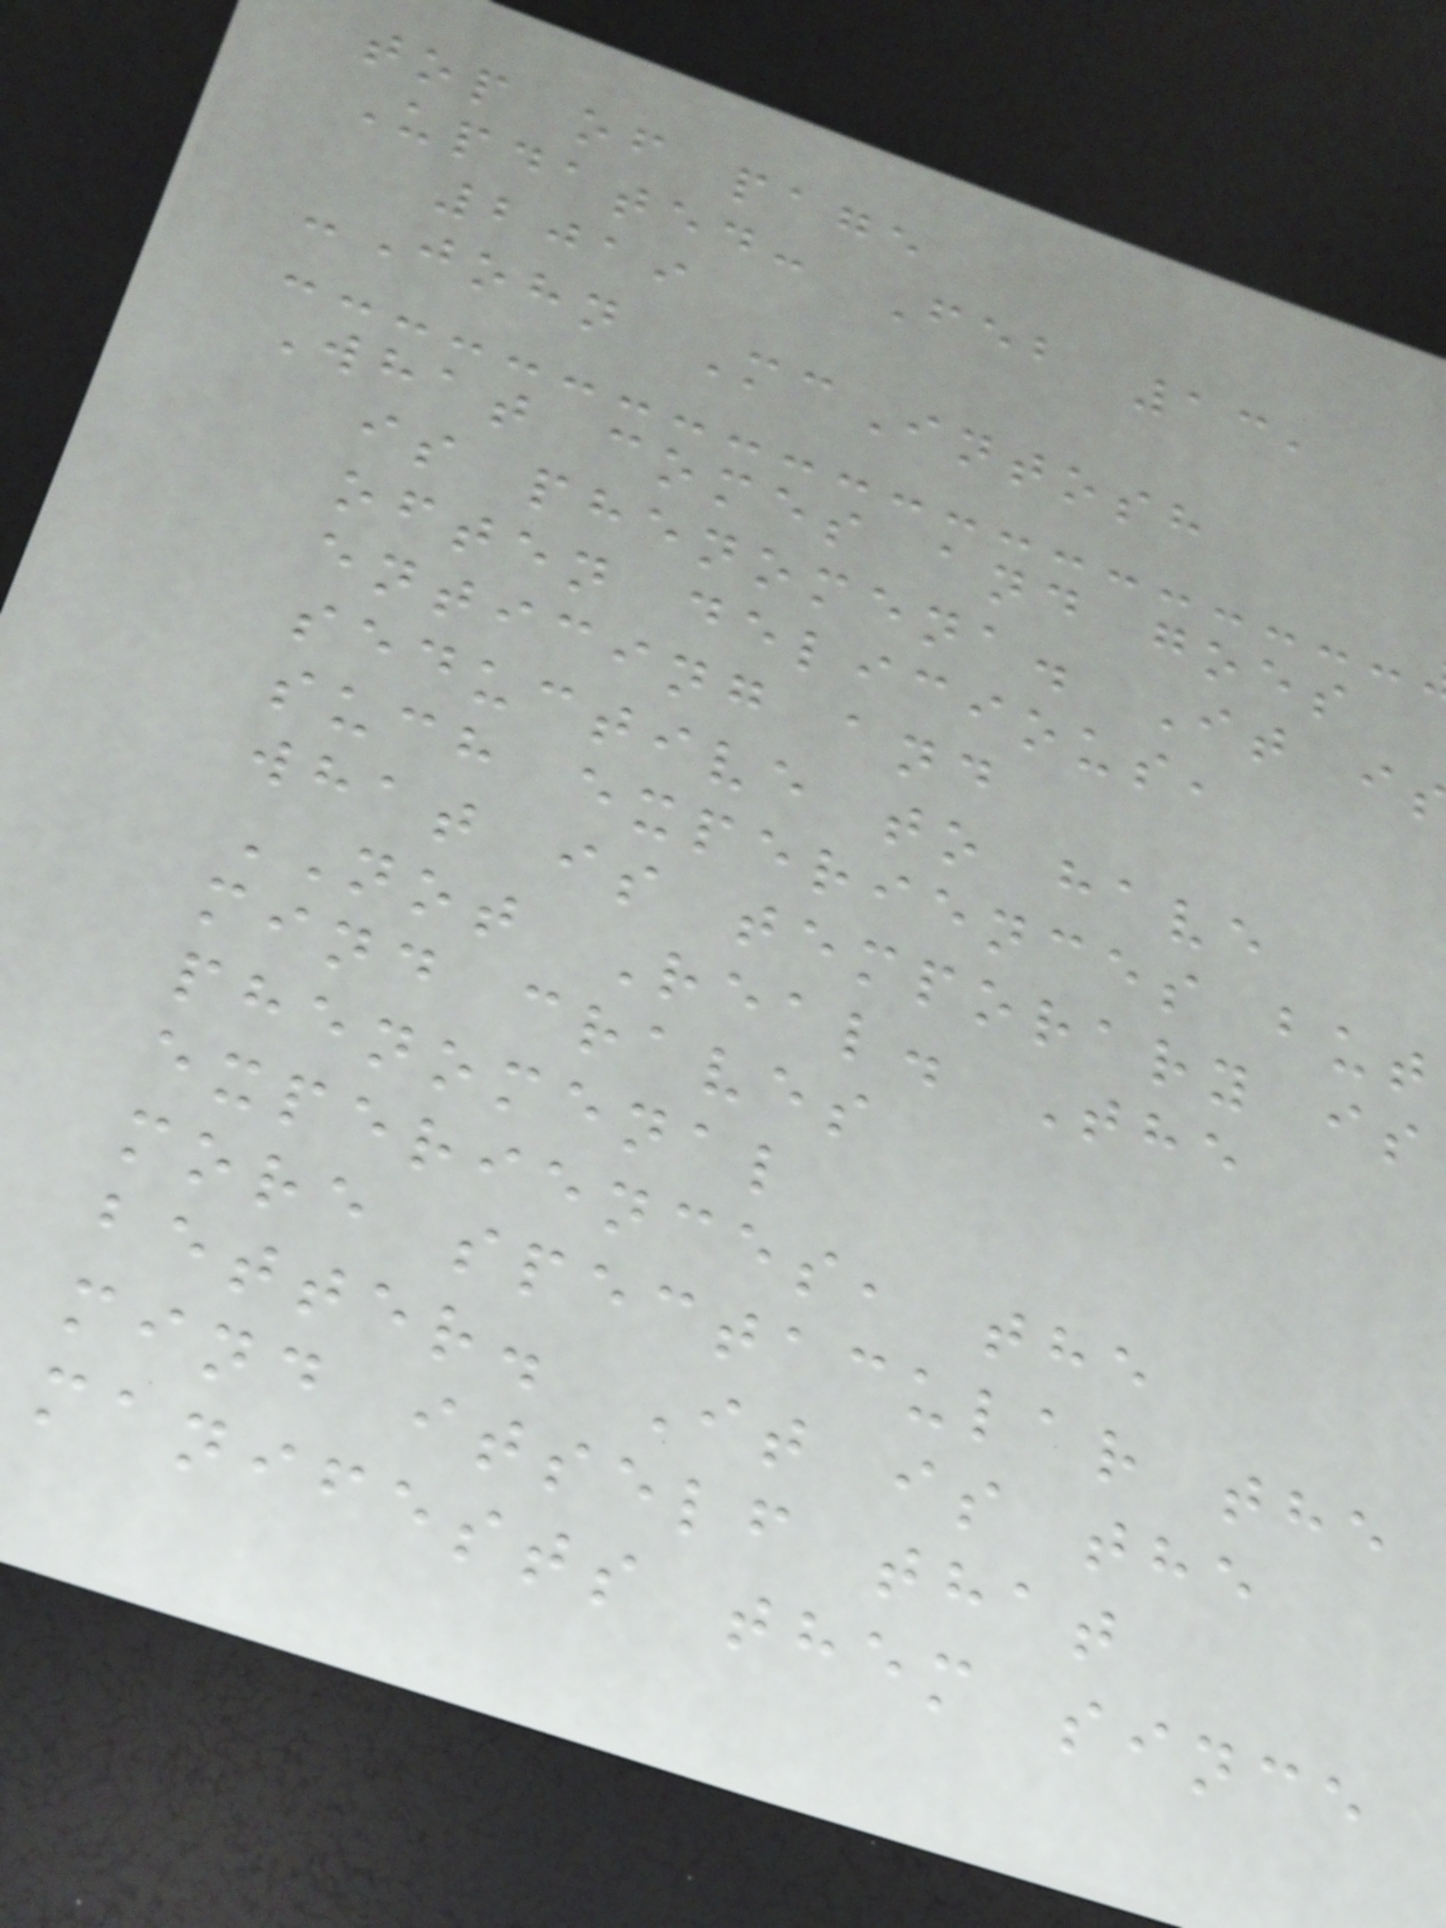top of page
Updated: Feb 13,
2019
-John McIntosh
What comes and goes
is phenomena. It i
often delicious,
enticing and
seductive to have
such experiences but
what is temporary is
NOT Real. The
mind craves
phenomenal
experiences, the
more spectacular the
better. It is the
mind itself that
manifests them since
